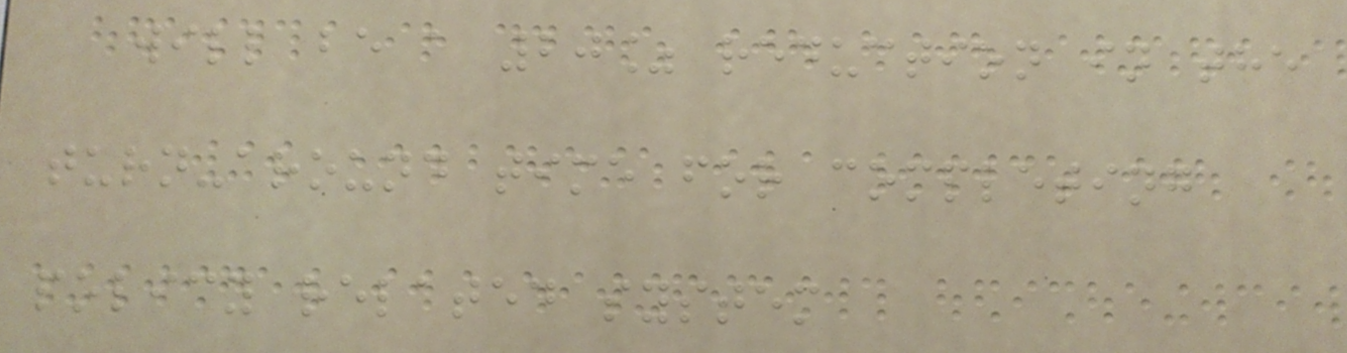will be a 20% reduction in the
turn-around time for completing
policy related system
